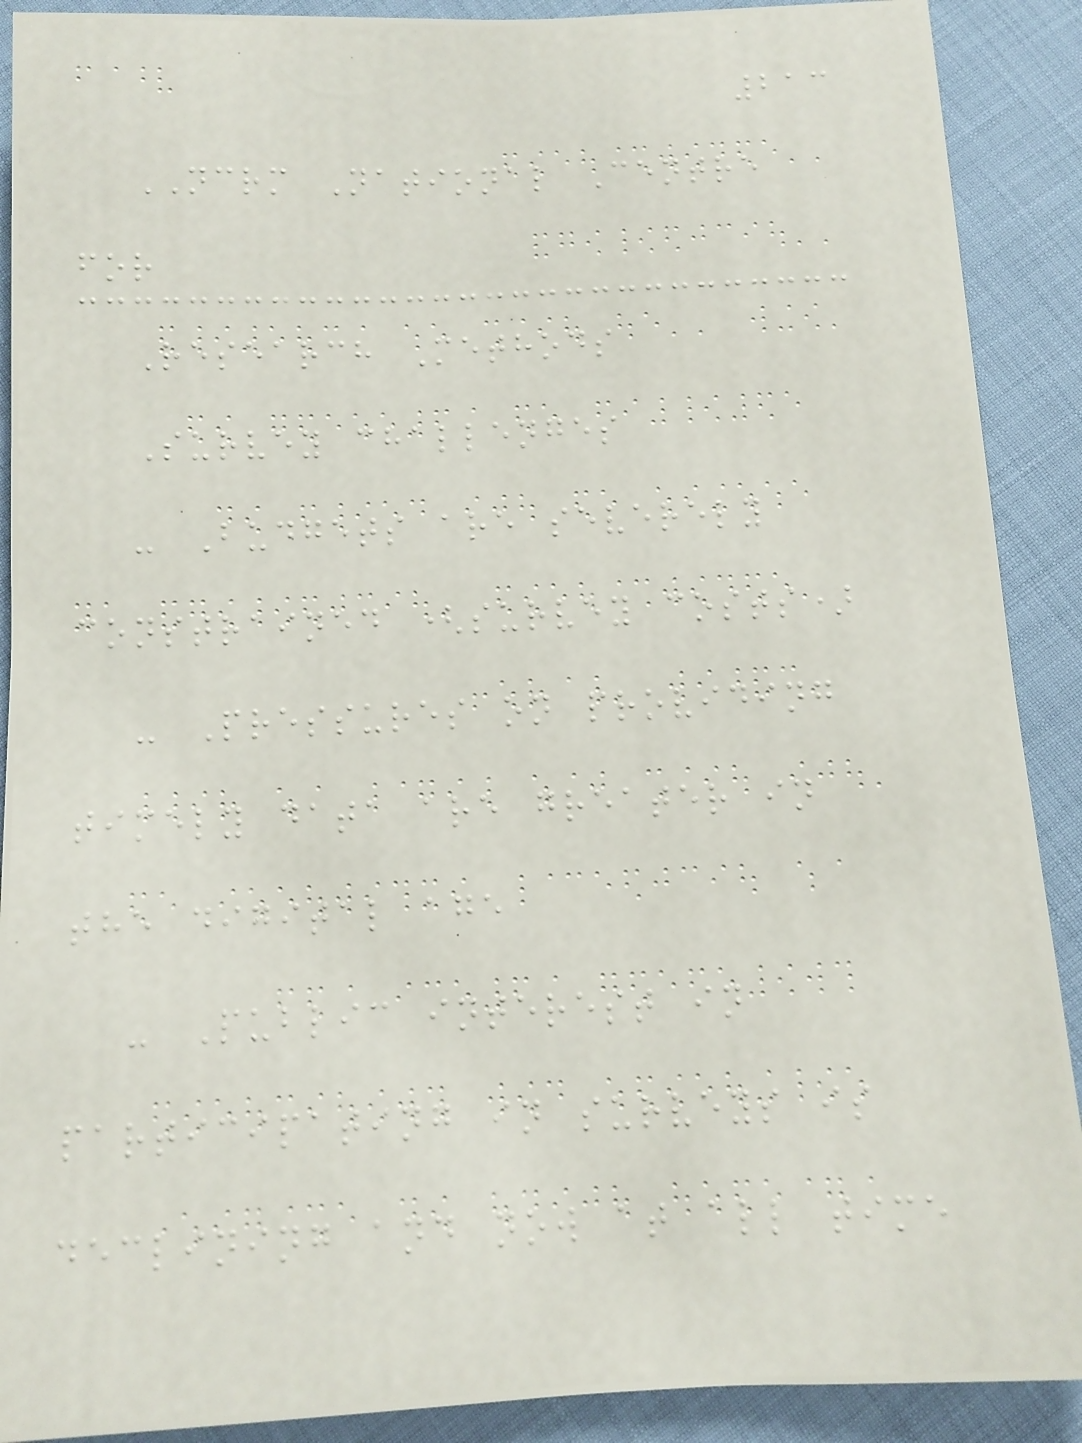213
NCRM National Centre
for
Research Methods
Survey challenges
- Budgets are severely
constrained (survey costs)
- Pressures on providing
timely data are greater in
the digital age
- Public interest in
participating in surveys is
declining and now at all time
